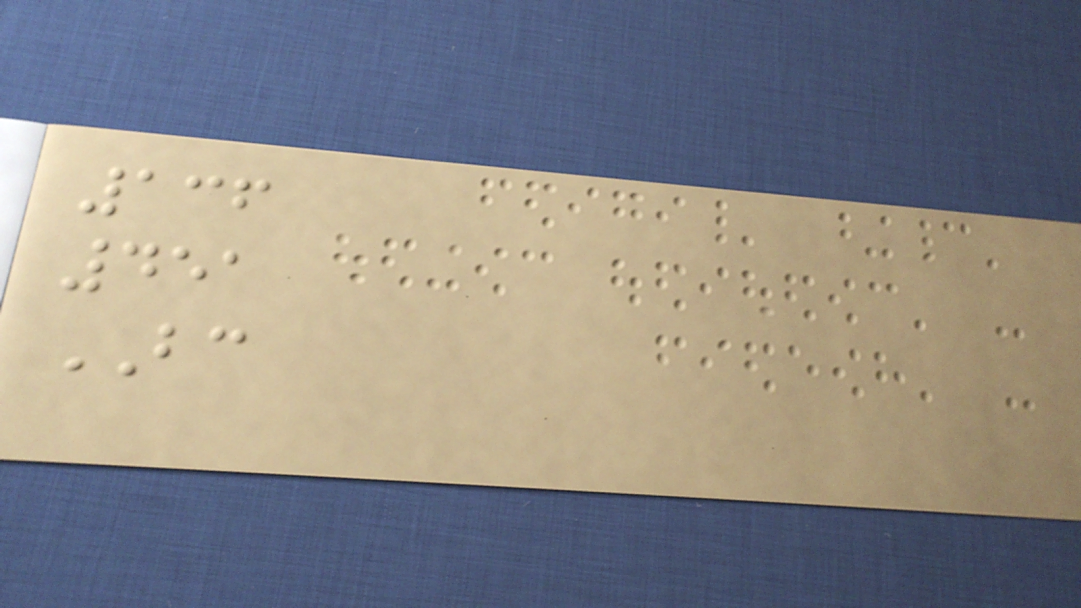136
451
BC
